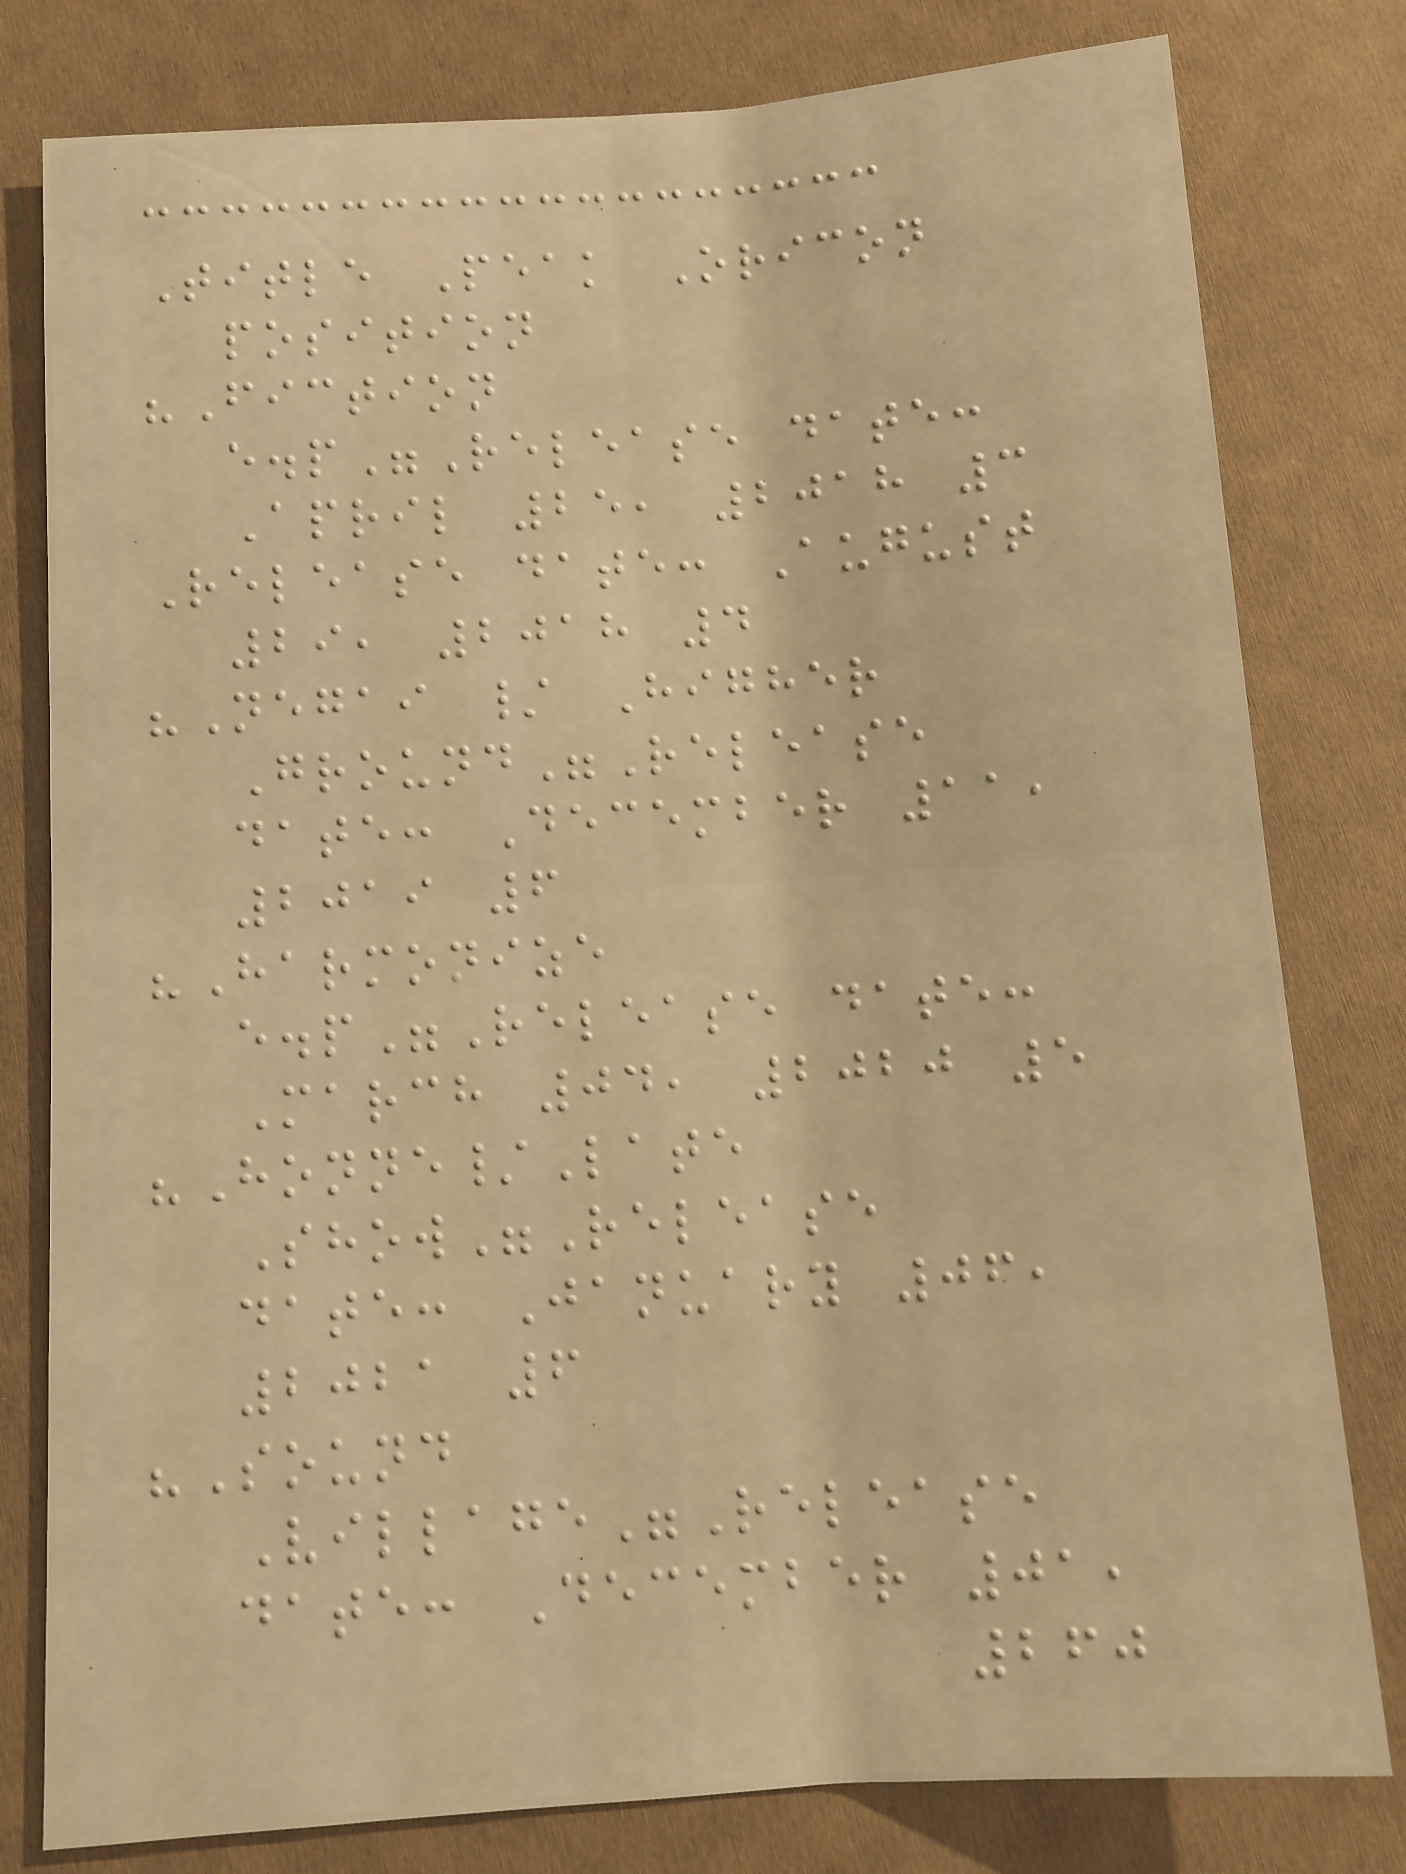Title Peak Oricon
position
"Fiction
e.p"Release date:
April 25, 2018 3
Release date: August
29, 2018 4
"Negai / Higher
Ground"Release
date: December 11,
2019 6
"Harmonize
e.p"Release date:
March 04, 2020 5
"Honne/Late
Show"Release
date: January 06,
2021 6
"Sound
Village"Release
date: December 01,
260
